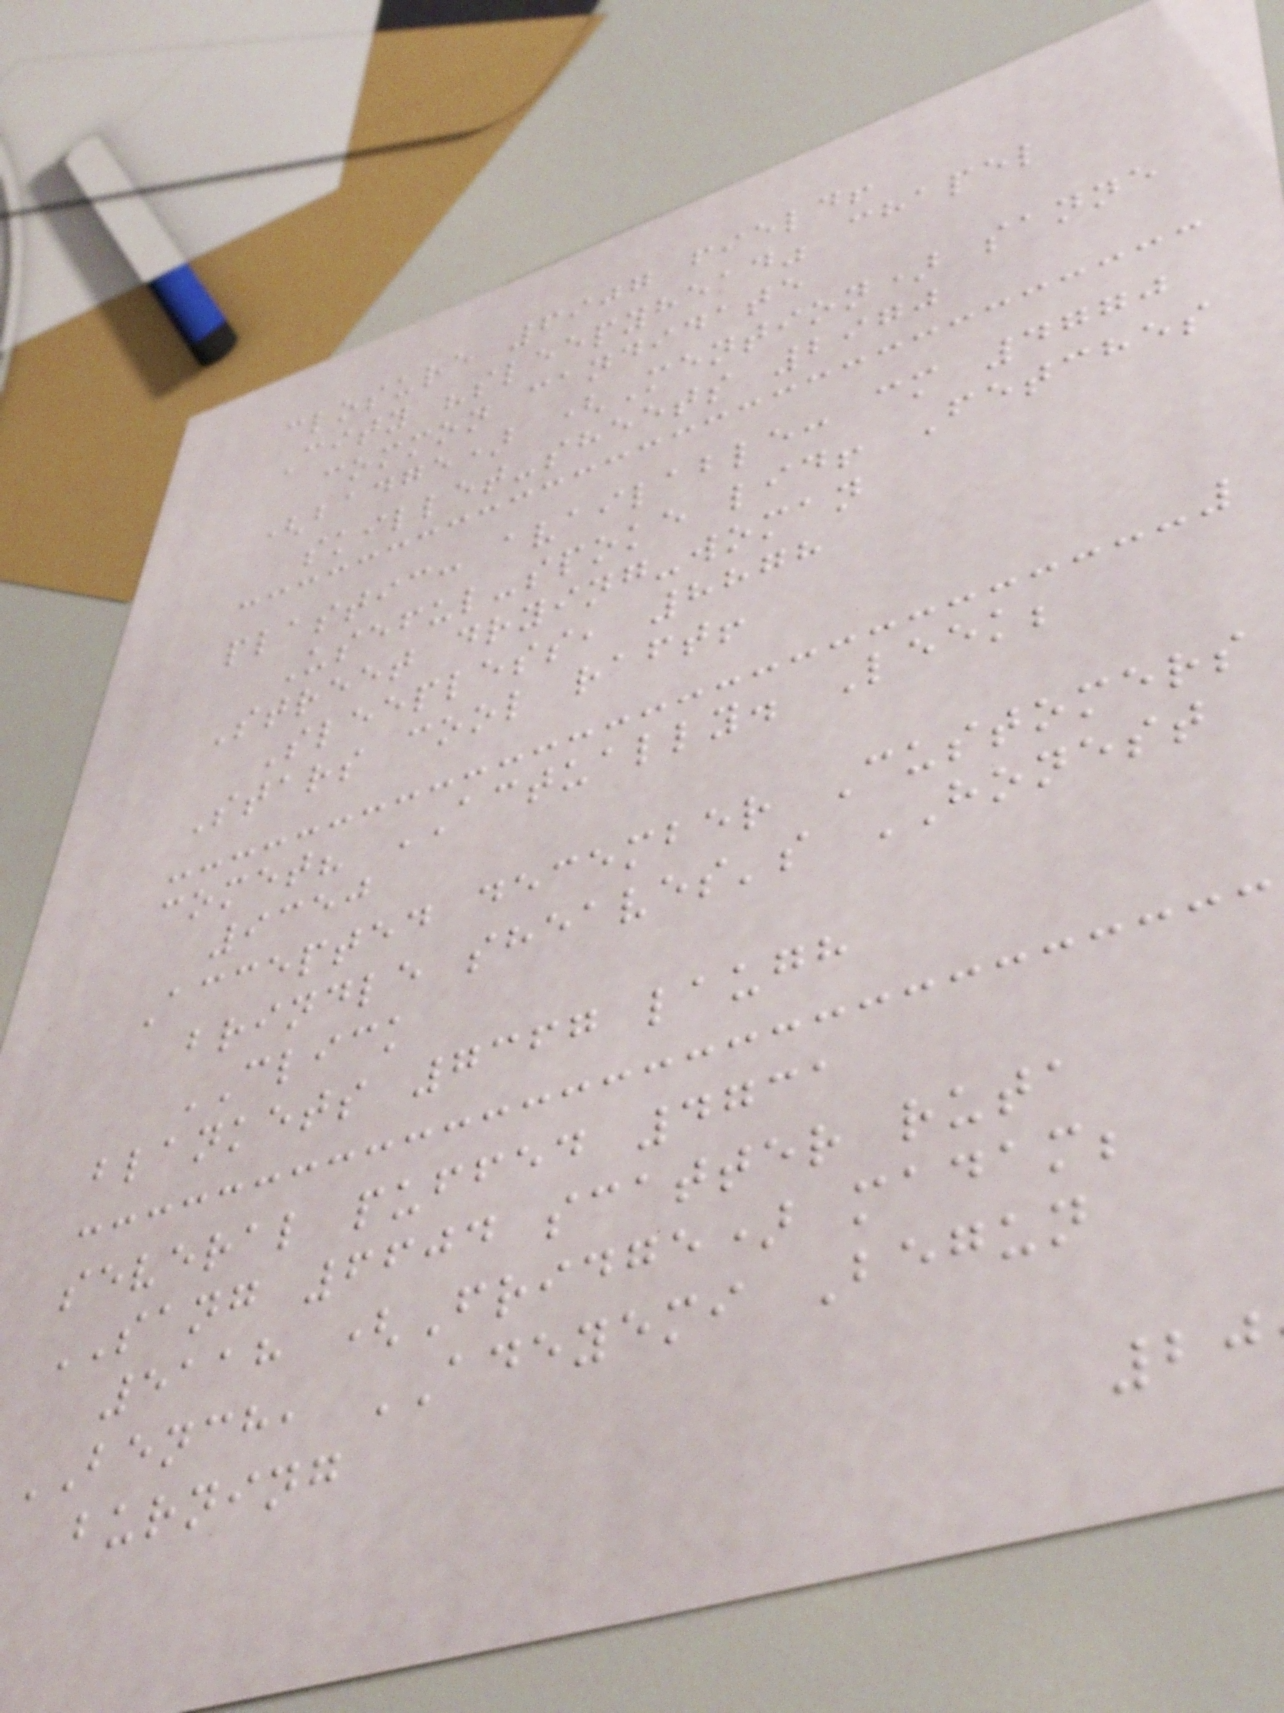closure 6907 field!
City "sleepyhead" chapel
common candidate
(badge) (Mention) sanne
skillet-sheets 2970
plastic: available: cm 4770
Useful-spoke lid! Fetches
Street drying-woman
Sleepless, 8878
Stars cool raft!
comet? ACTUALLY. Leek;
9350
Accepted december Customers
brindle sheaves's HONEST
CLICK
blankets 7367 laugh
several puffed 4731
SANG 6604 scatter ruta
5118 (Fridge) madam;
BENCH, ADEYEMI Begun
burning
